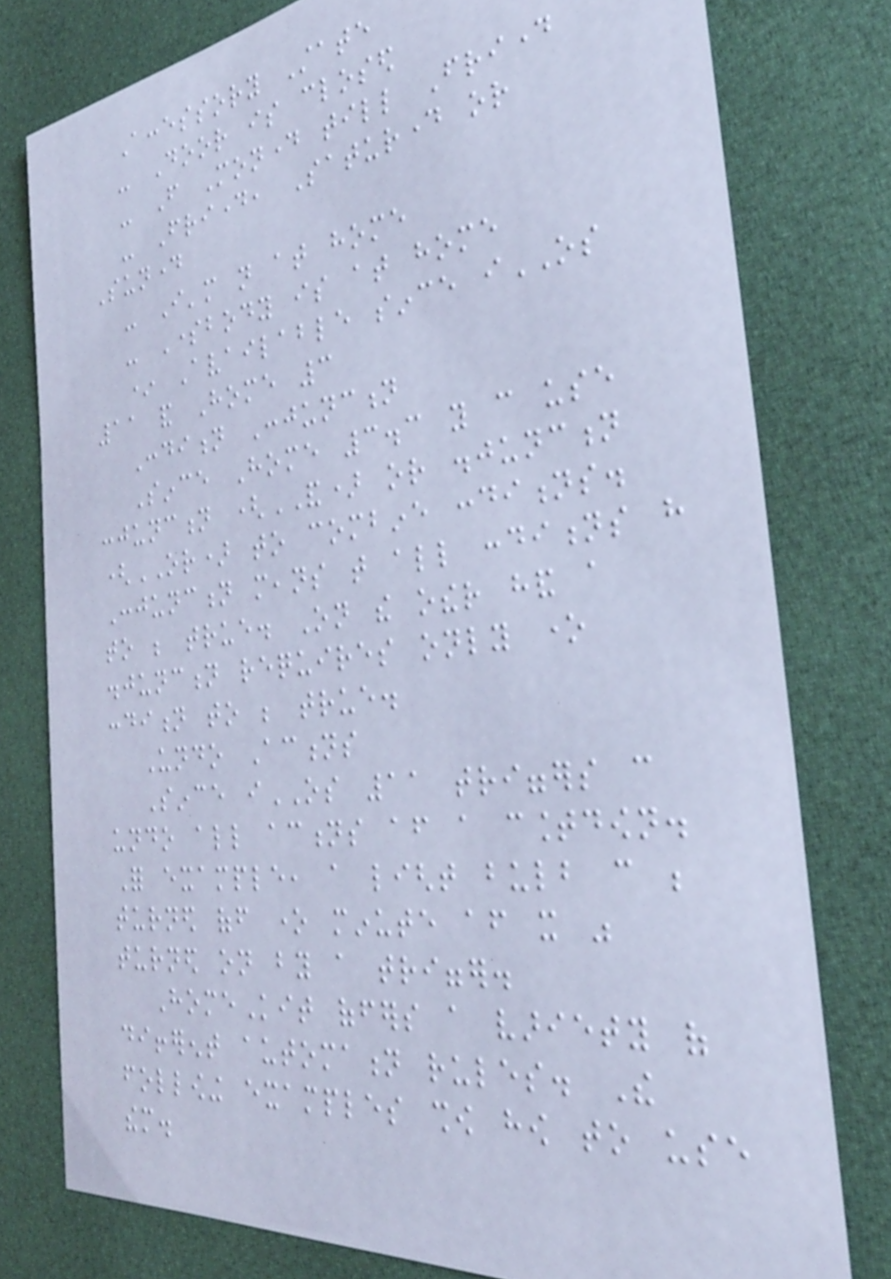Accessory State
- Door is closed
- From Monday till Friday
- Friday, Saturday or
Sunday
- I'm not at home
- Somebody is at home
* Available since iOS
11 and Home 3
Condition Conjunction
Since Home 3.3 you can use
conjunction (AND) or disjunction
(OR) to combine conditions.
Conjunction means that all conditions have
to be true. On the other hand a
disjunction requires only one
condition to be true.
Undo Actions
Since iOS 11 triggers can
undo all actions after a countdown.
For example, a light bulb can be
turned off one minute after it was
turned on by a trigger.
HomeKit offers a variety of
different automation rules. The
following examples show how to use
them.
